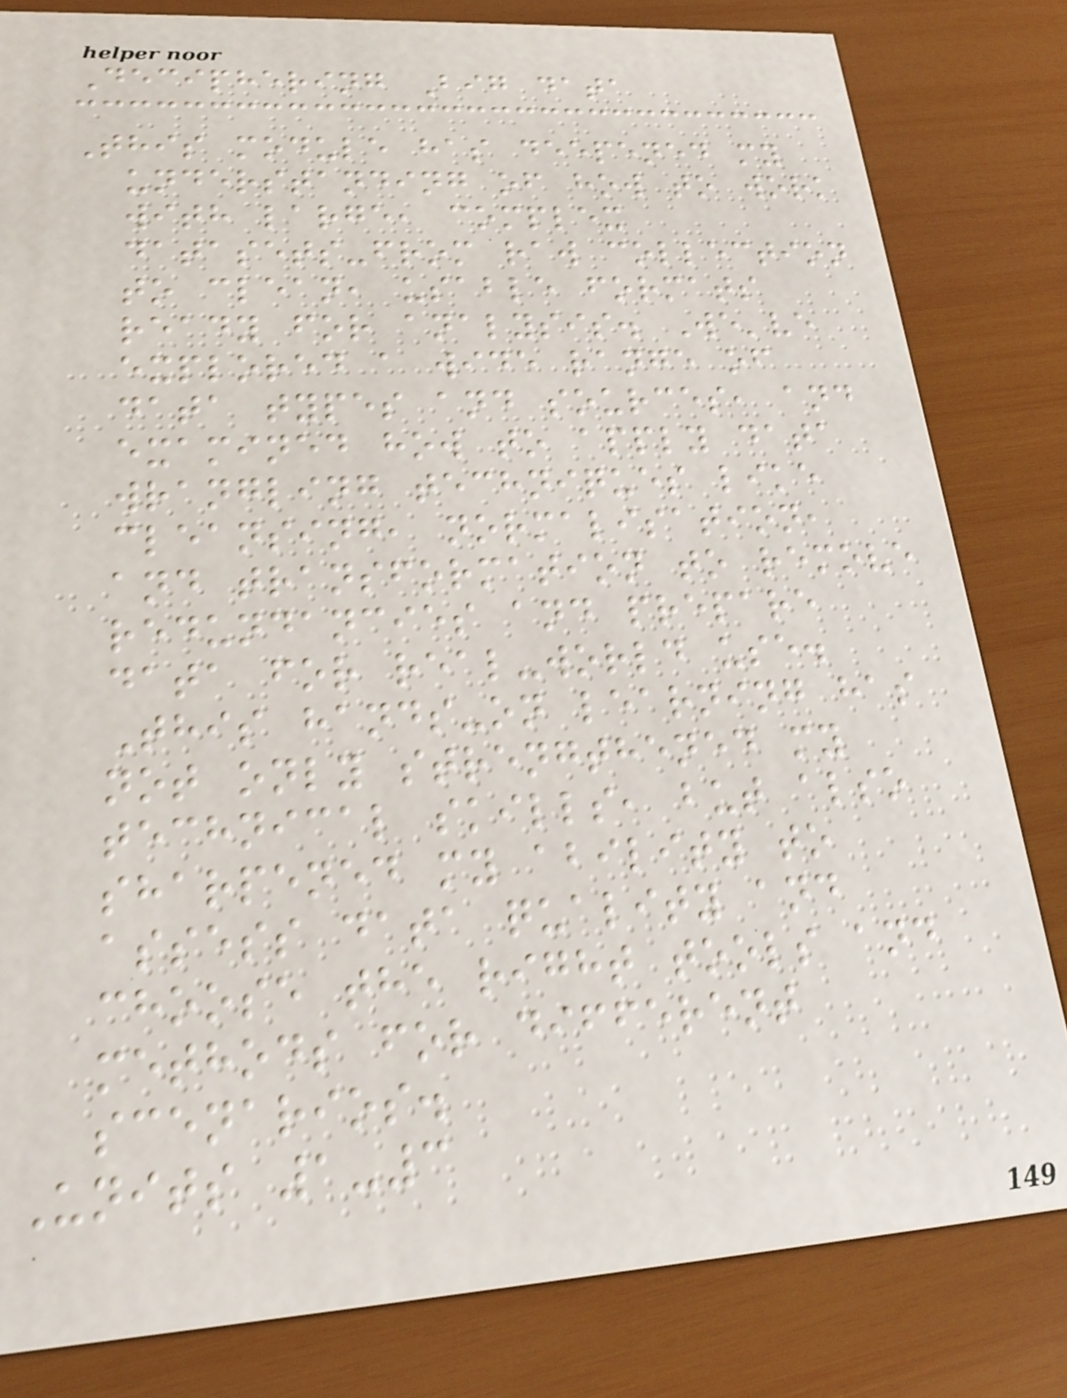Deciphering Big data
This module has deepened my
understanding of how to work
with large, complex
datasets-from raw collection
to clean, usable formats
ready for analysis. We've
explored a wide range of
data types and sources, and
examined how to apply data
wrangling techniques like
cleansing, normalisation,
and transformation to remove
redundancies and prepare
data for real-world use.
This hands-on learning has
not only strengthened my
technical skills, but also
sharpened my ability to
assess data quality and
choose the right tools and
methods for different
scenarios.
Units 1-3
